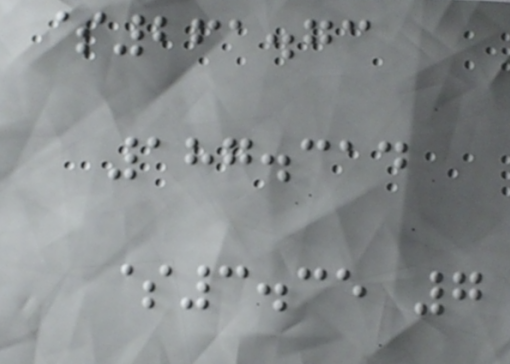$261.73
187.314
$3.35 7
